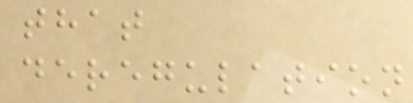that
deregulation
